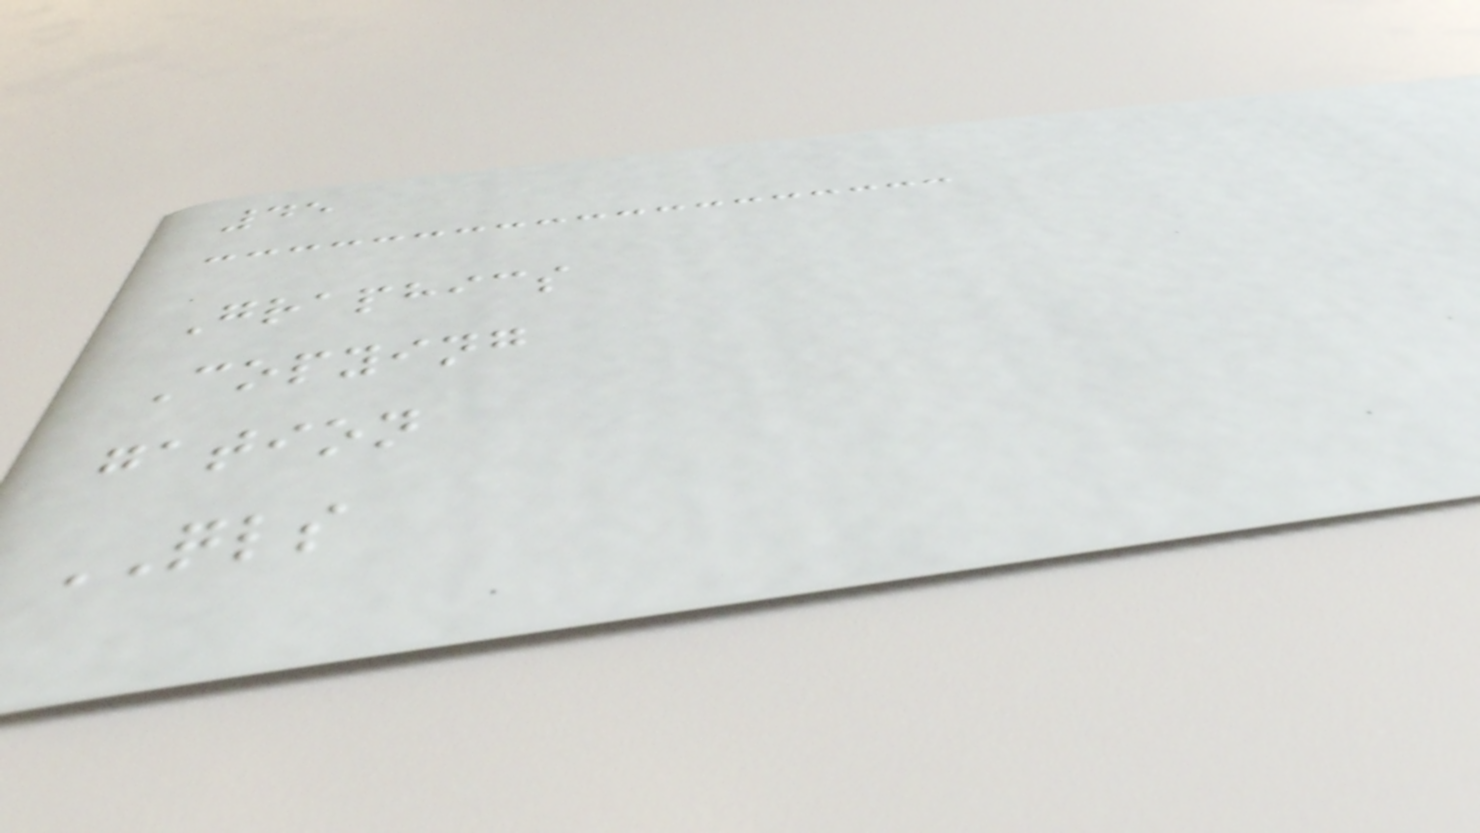45
Graphics
Copying
gation
QLS
